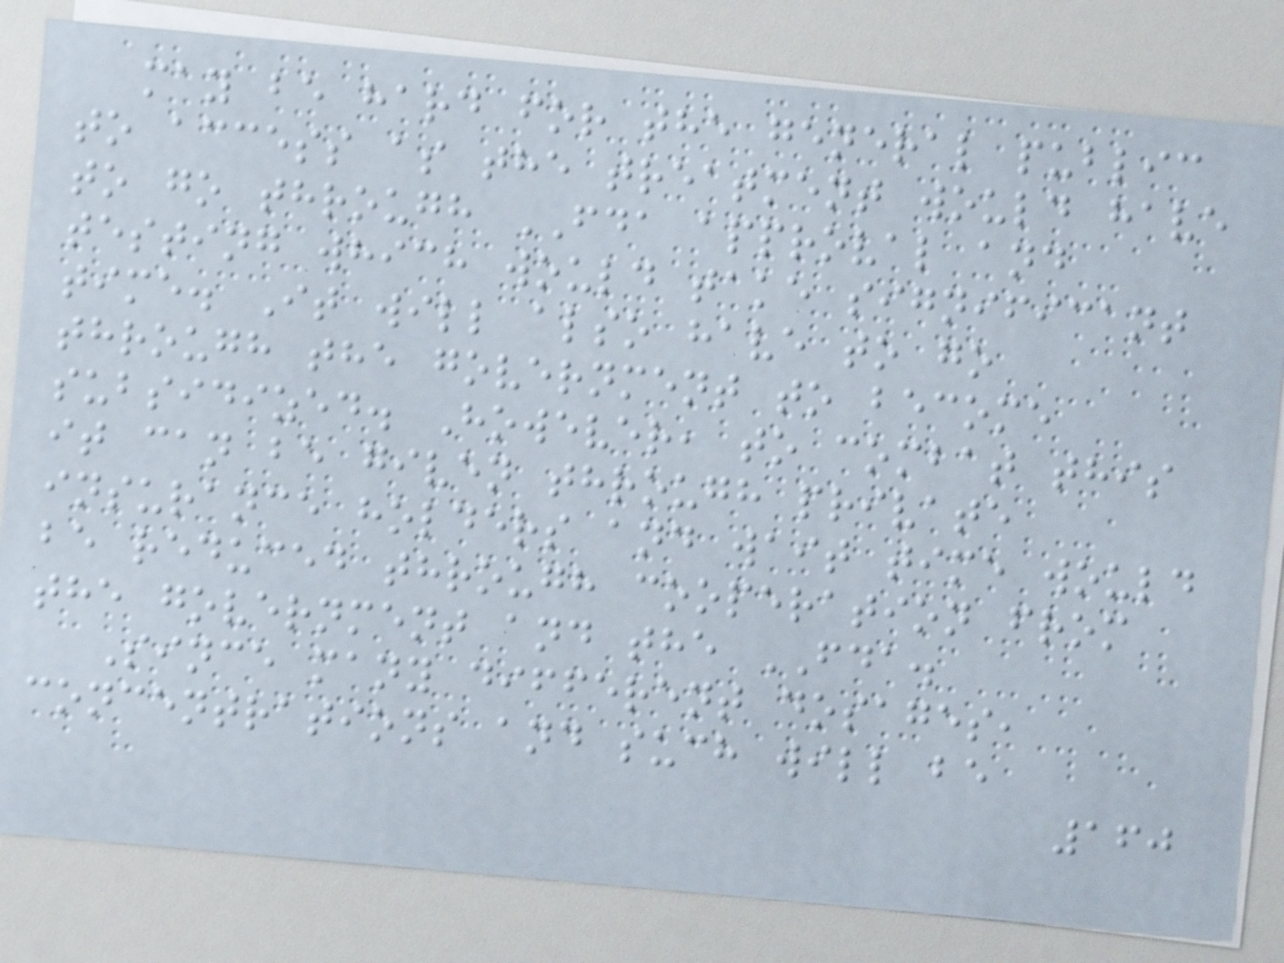may be hard for the general public
to access as the treatment would have
to go through FDA approval and
testing which would take significant
time. It will also have to go
through the government to become
subsidized. However, to combat this
it can be given through private
insurance holders and wait time would
be reduced through cooperation from
the government and the FDA.
Since many different dosages,
concentrations and such will be
160
